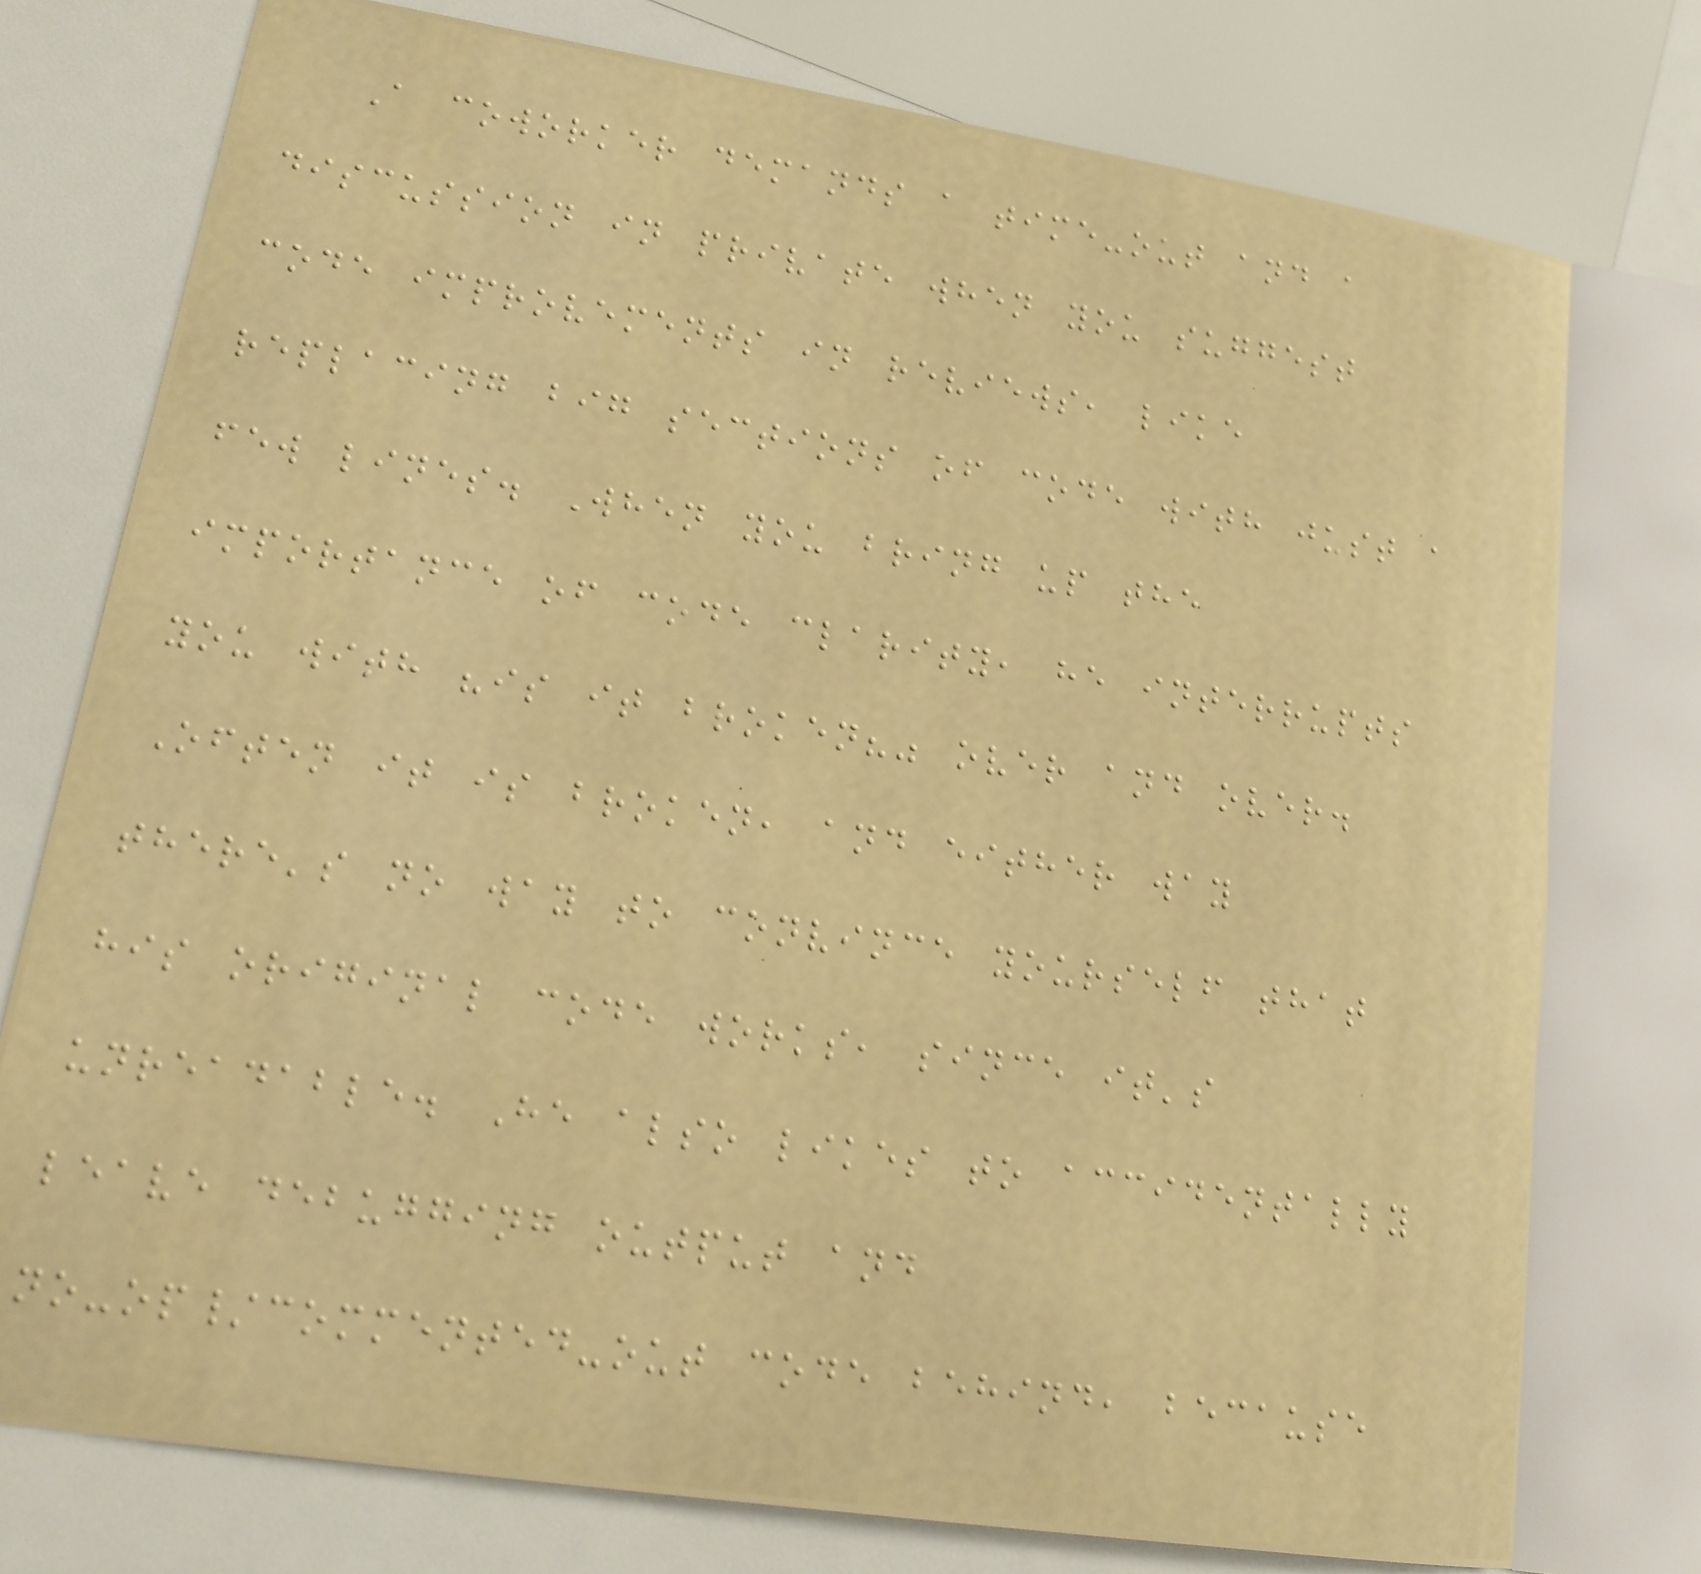A coworker demands a time-out and a
discussion in private when you suggest
code improvements in reviews, like
replacing big sections of code with just a
few lines. When you bring up the
importance of code clarity, he interrupts
you with "is it broken?" over and over.
Often it is broken, and either way
there's no way to convince yourself that
his original code works, since it's
unreadable. He also likes to accidentally
leave debugging output and
no-op/commented-out code behind, because
